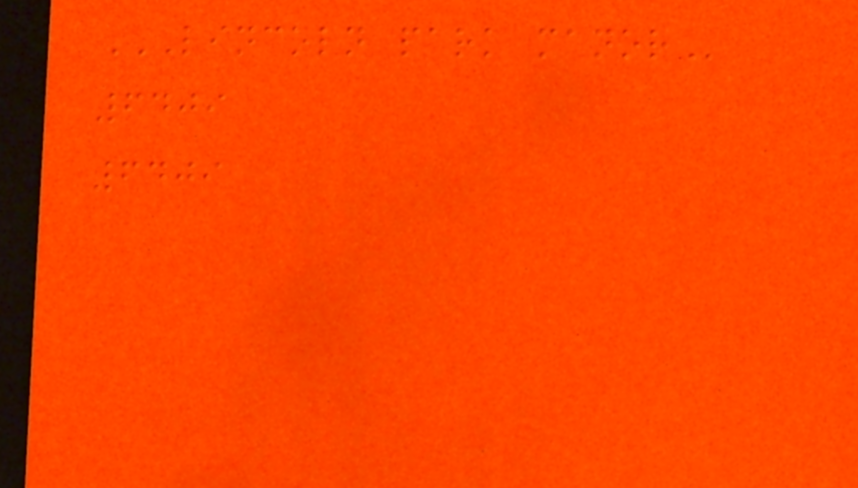LINCOLN PARK MANOR
6409
6409
